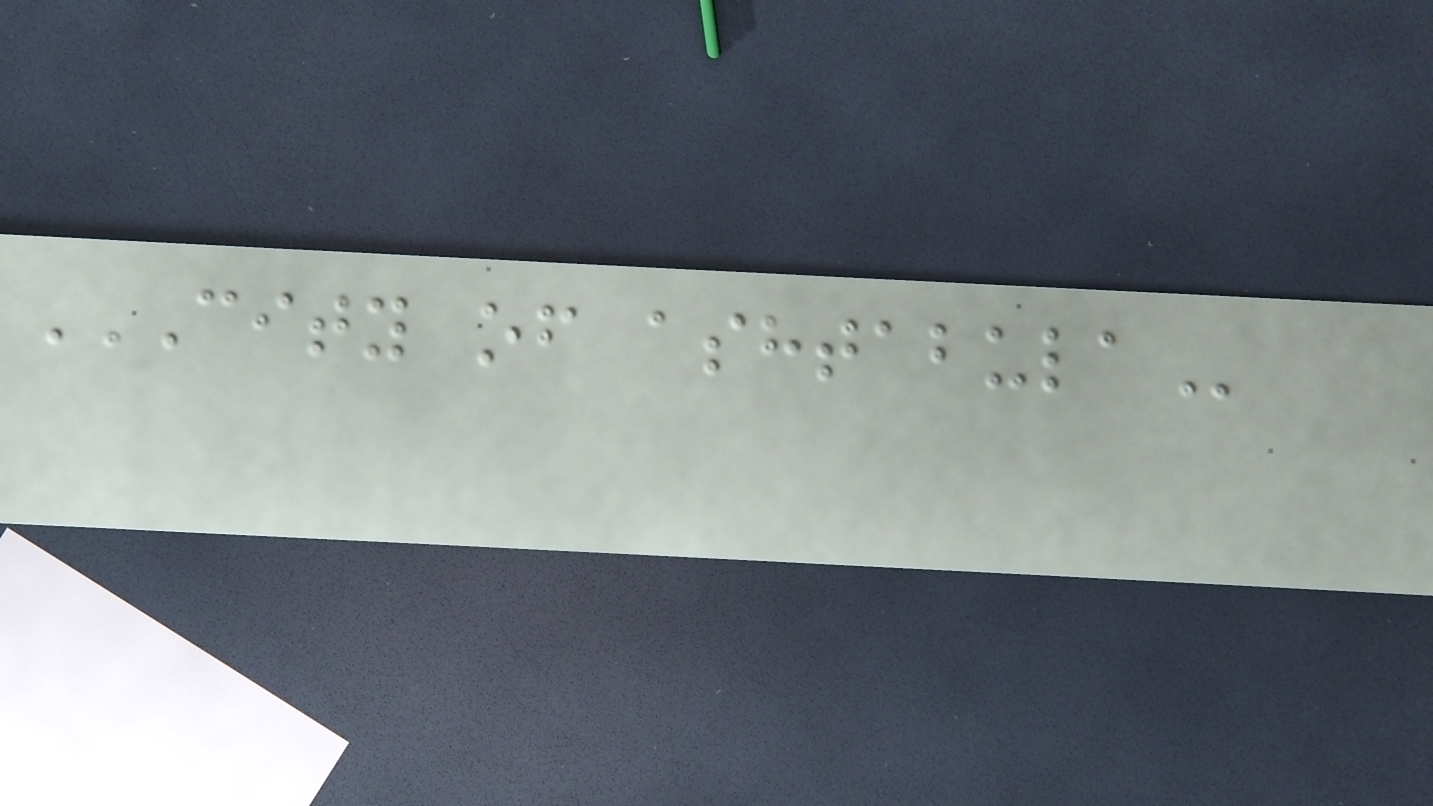CITY OF ASHTABULA
